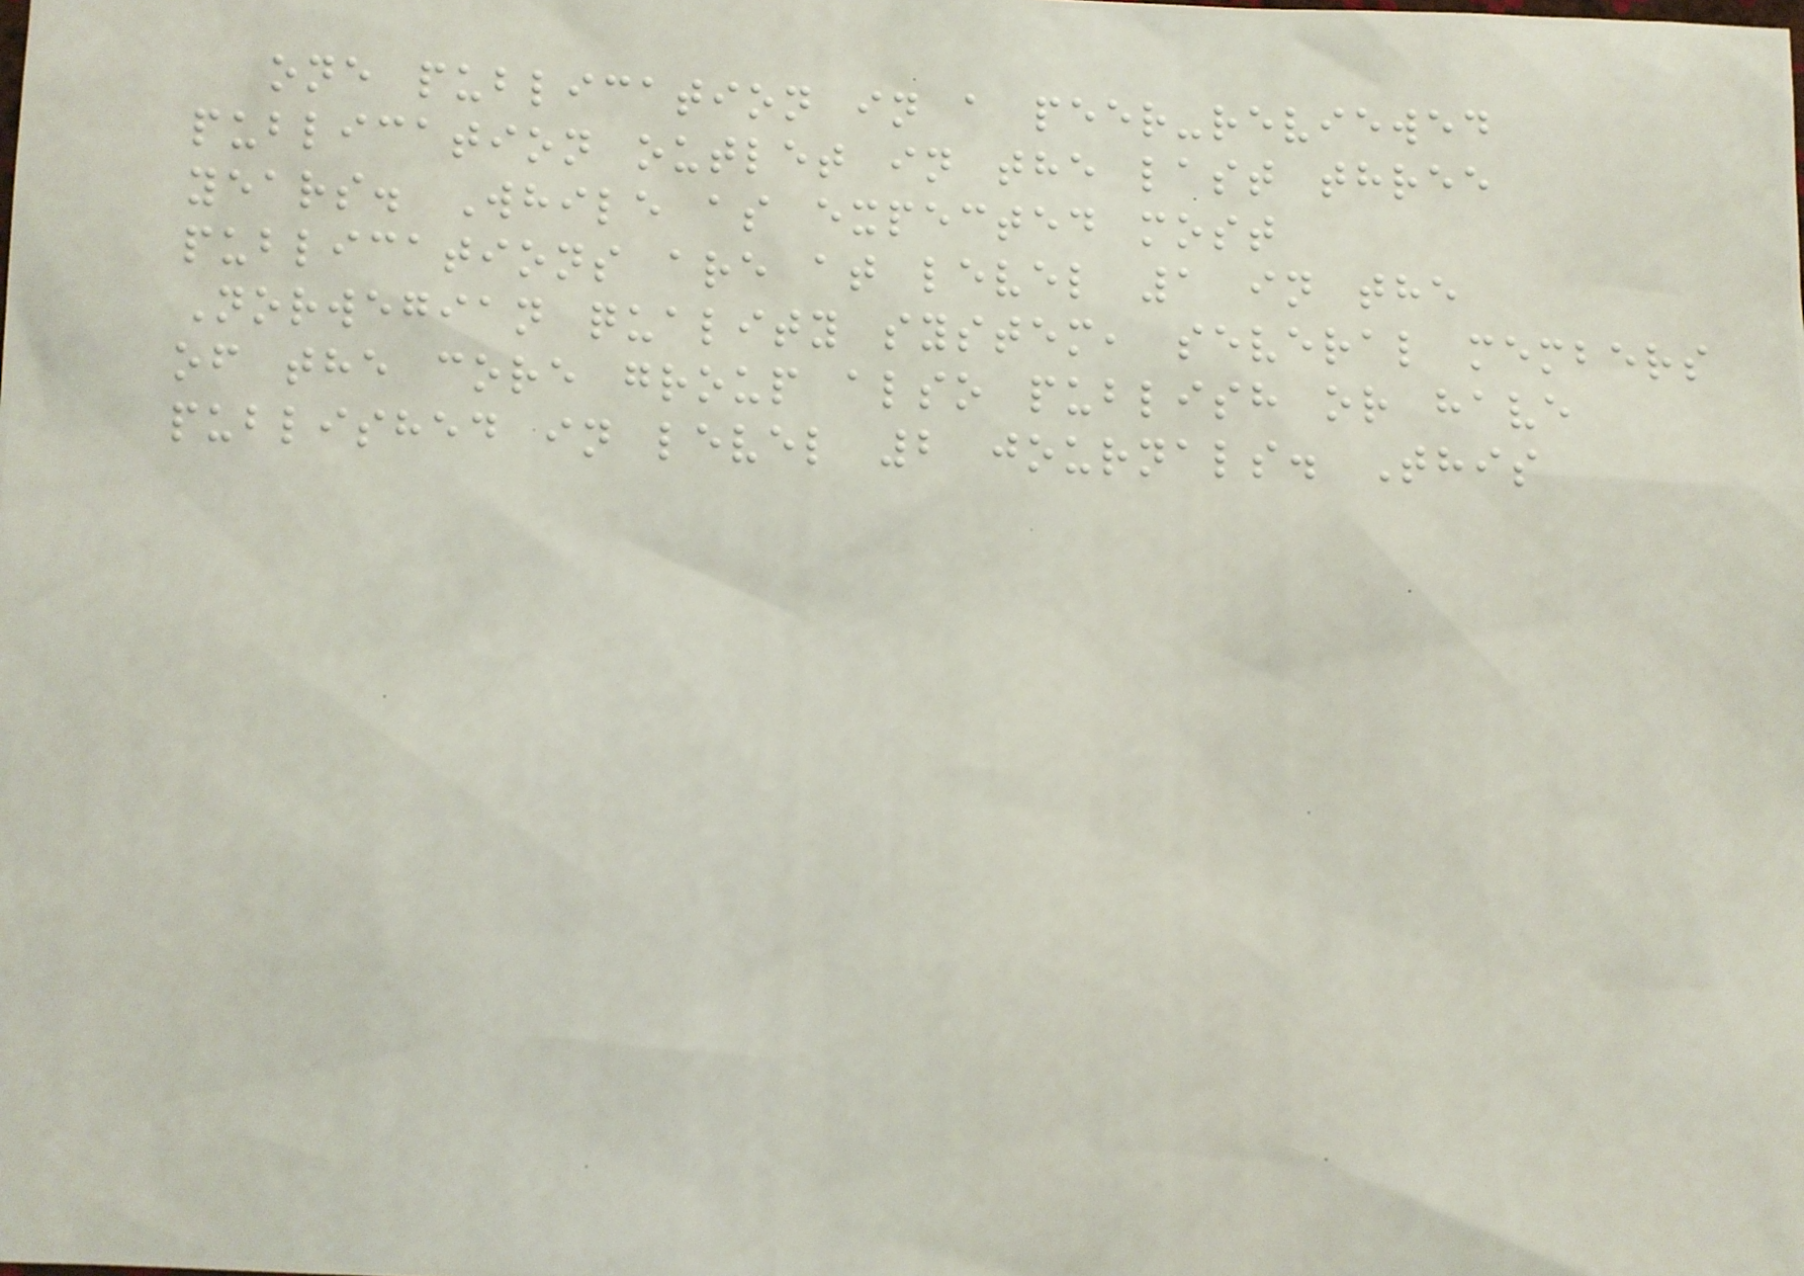one publication in a peer-reviewed
publication outlet in the last three
years. While as expected most
publications are at level 1 in the
Norwegian quality system, several members
of the core group also publish or have
published in level 2 journals. This
